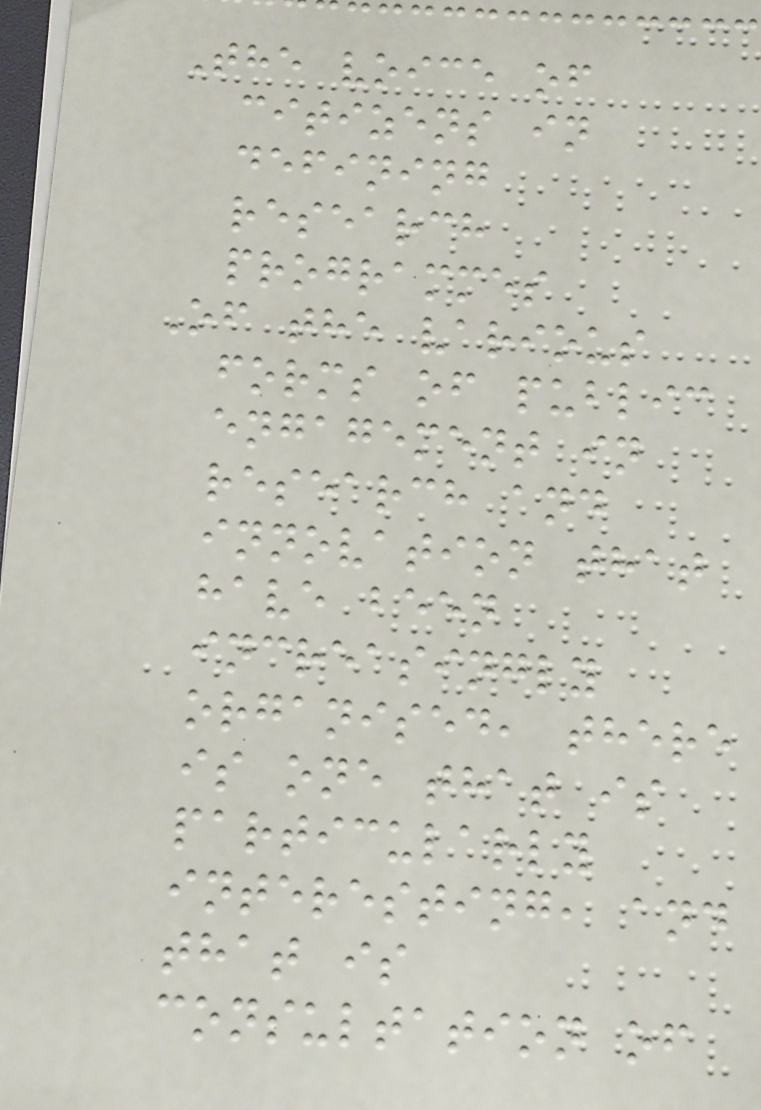The voice of
citizens in
defining
research
programmes
Of the various
forms of public
engagement in
research and
innovation that
have been
increasingly
organised, there
is one that is
particularly
interesting, and
that is
consultation of
